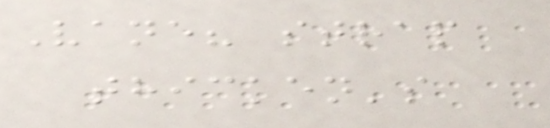Vane? strap
thicken's
